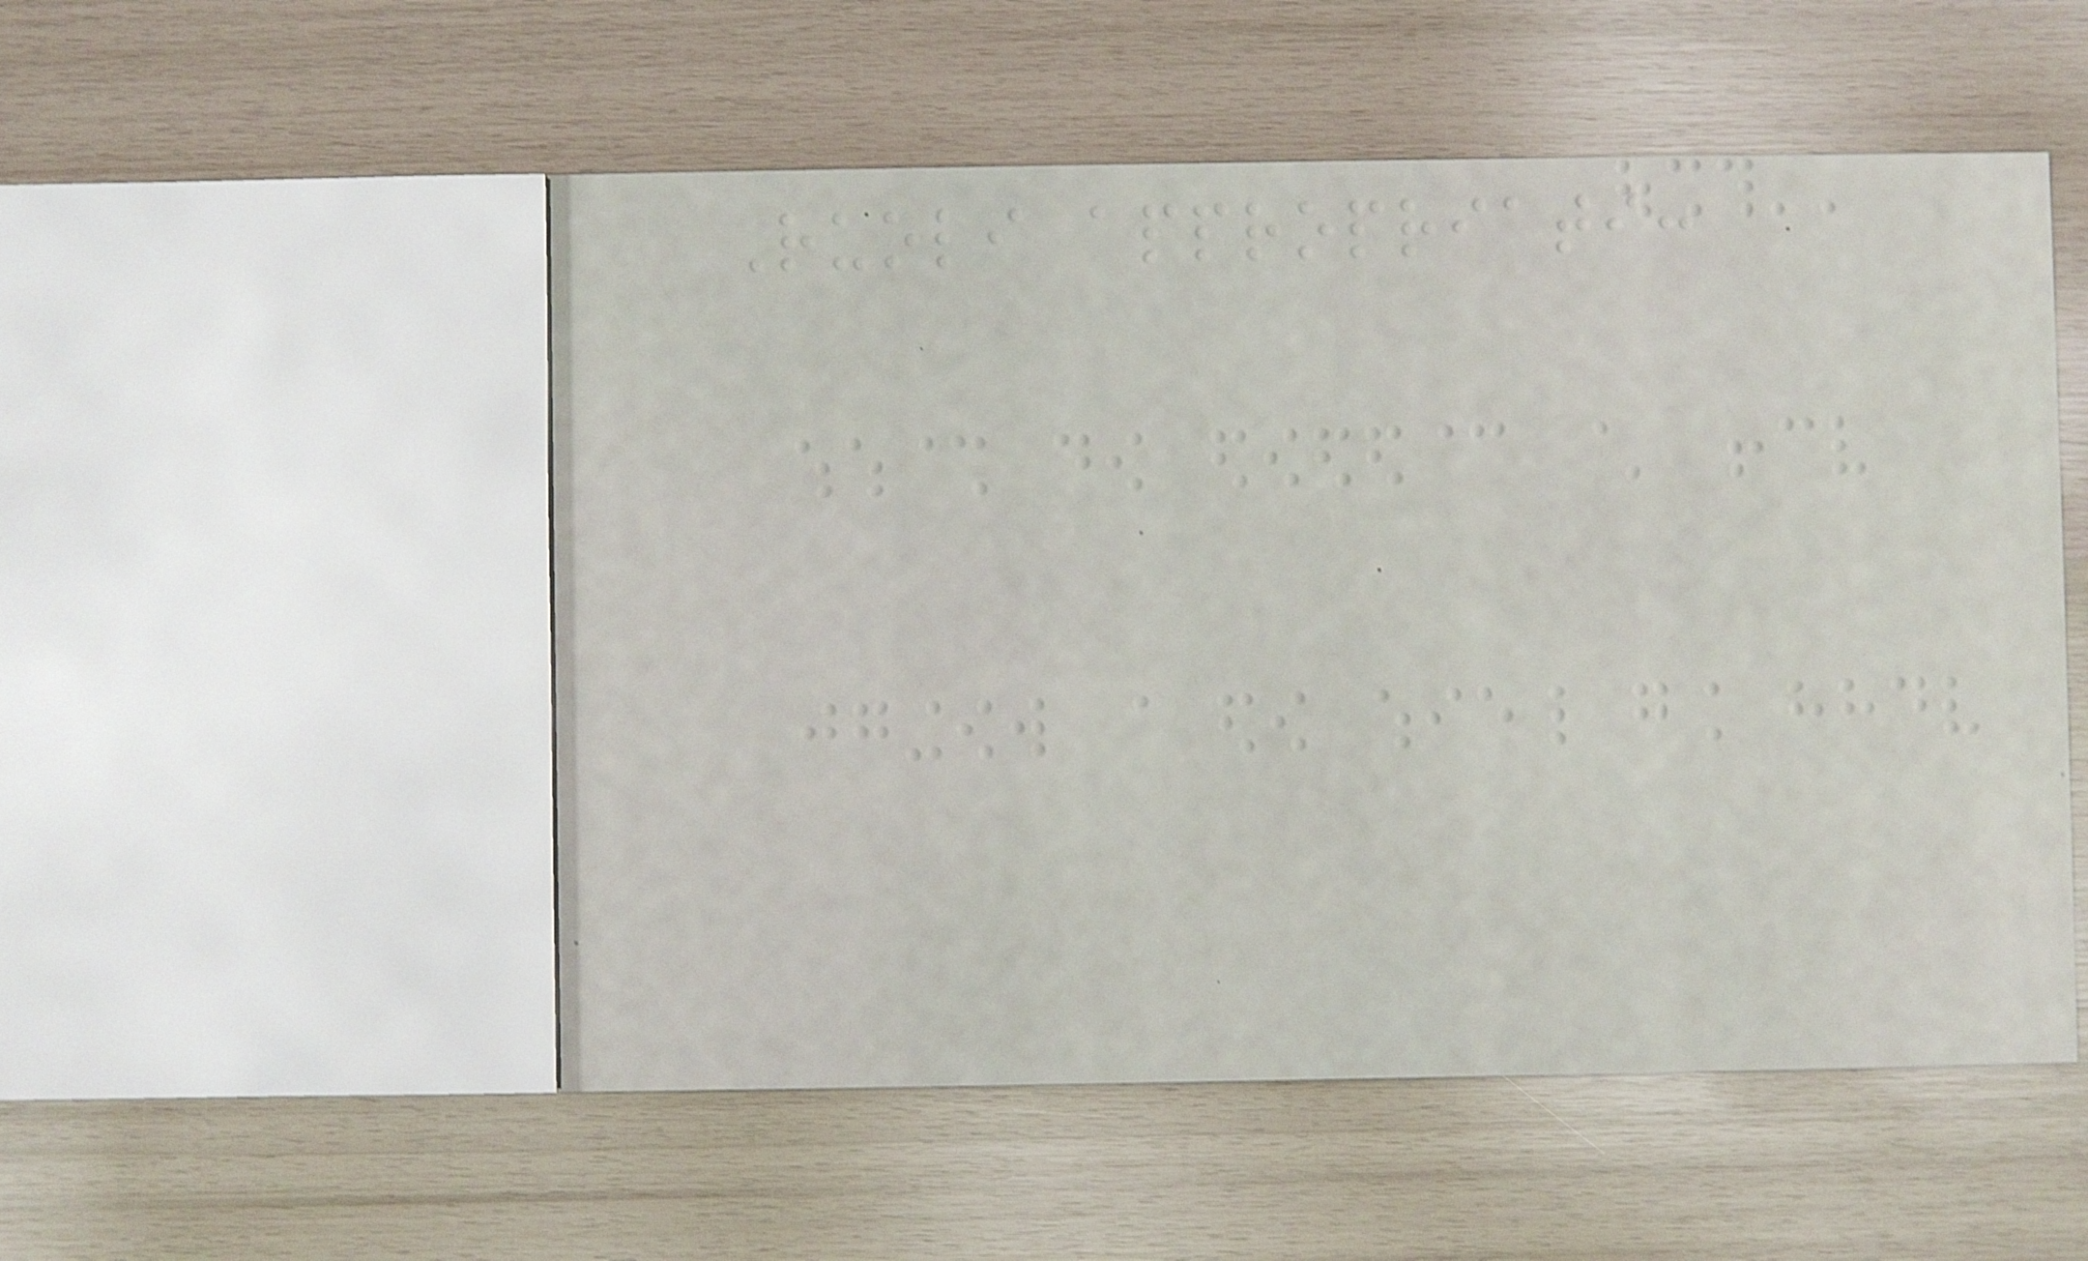Ruoli appropriati:
